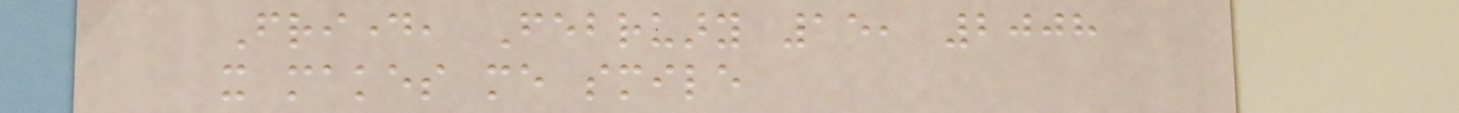Friday, February 15, 2008
it makes me smile
